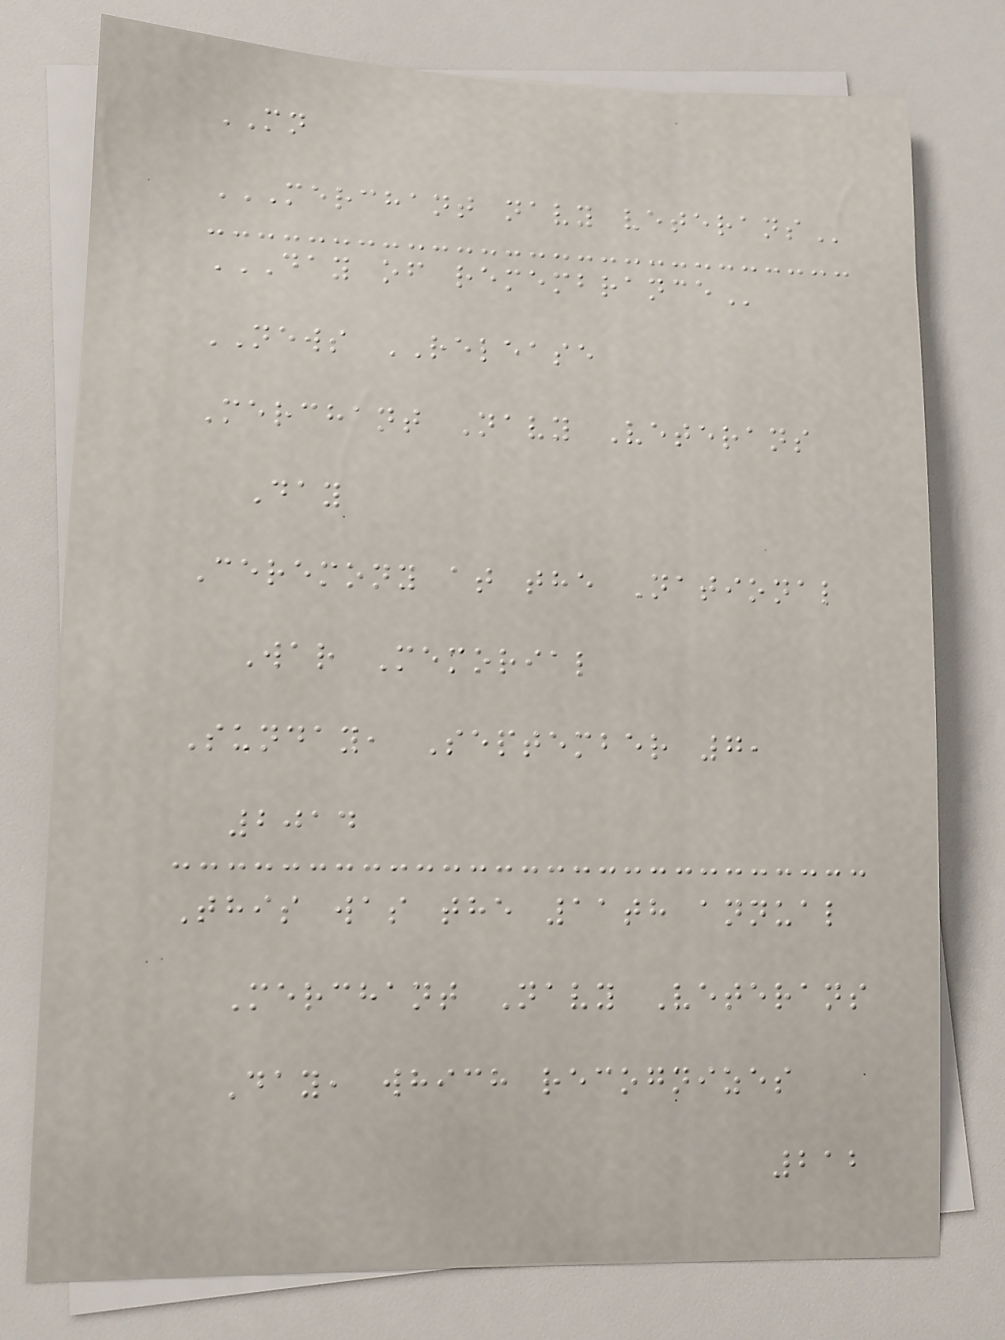MN
MERCHANT NAVY VETERANS
DAY OF REMEMBRANCE
NEWS RELEASE
Merchant Navy Veterans
Day
Ceremony at the National
War Memorial
Sunday, September 7,
2014
This was the 11th annual
Merchant Navy Veterans
Day, which recognizes
212
